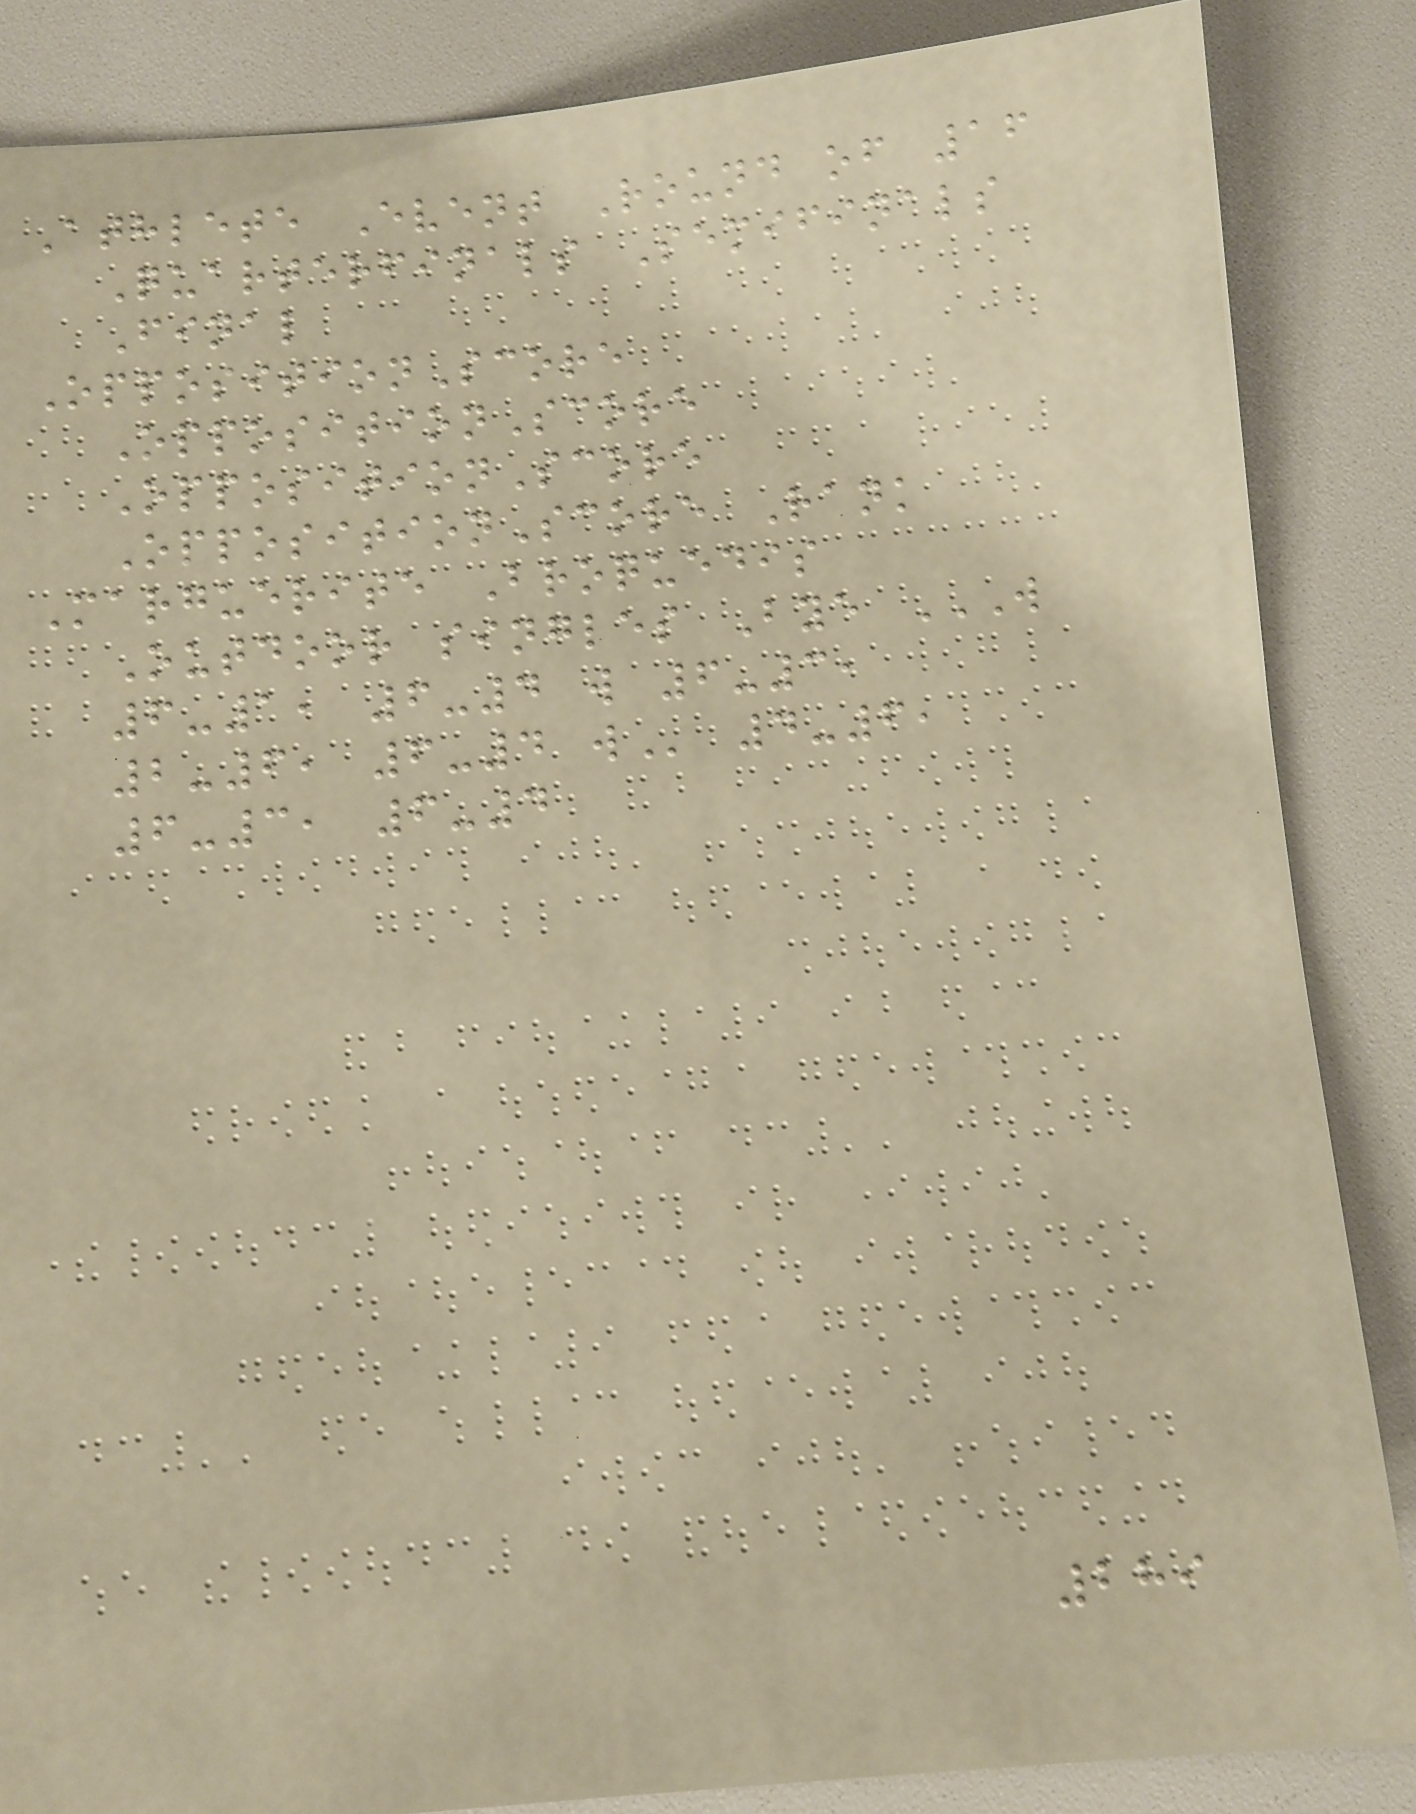Athlete Event Round of 16
Quarterfinals Semifinals
Final
OppositionScore
OppositionScore
OppositionScore
OppositionScore Rank
Marguerite Broquedis
Outdoor singles Bye W
6-1, 6-4 W 6-3,
2-6, 6-4 W 4-6,
6-3, 6-4
289
